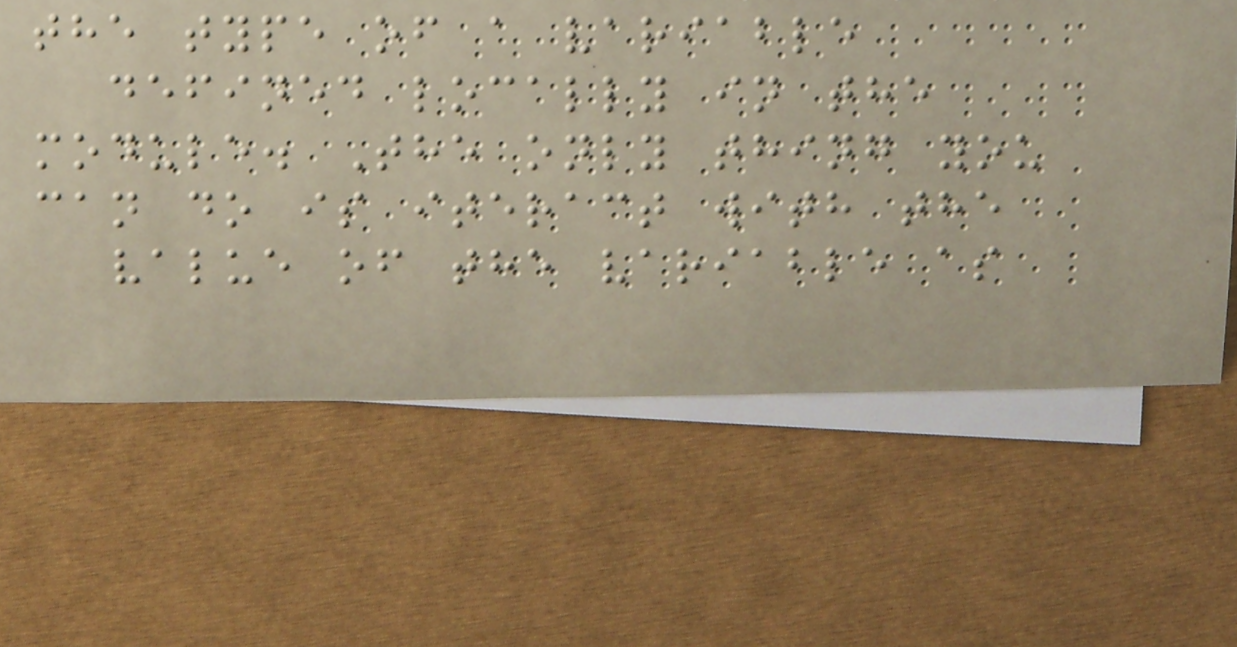the type of a variable
defined locally in the
module. The only thing you
can do is iteract with the
value of the variable as
